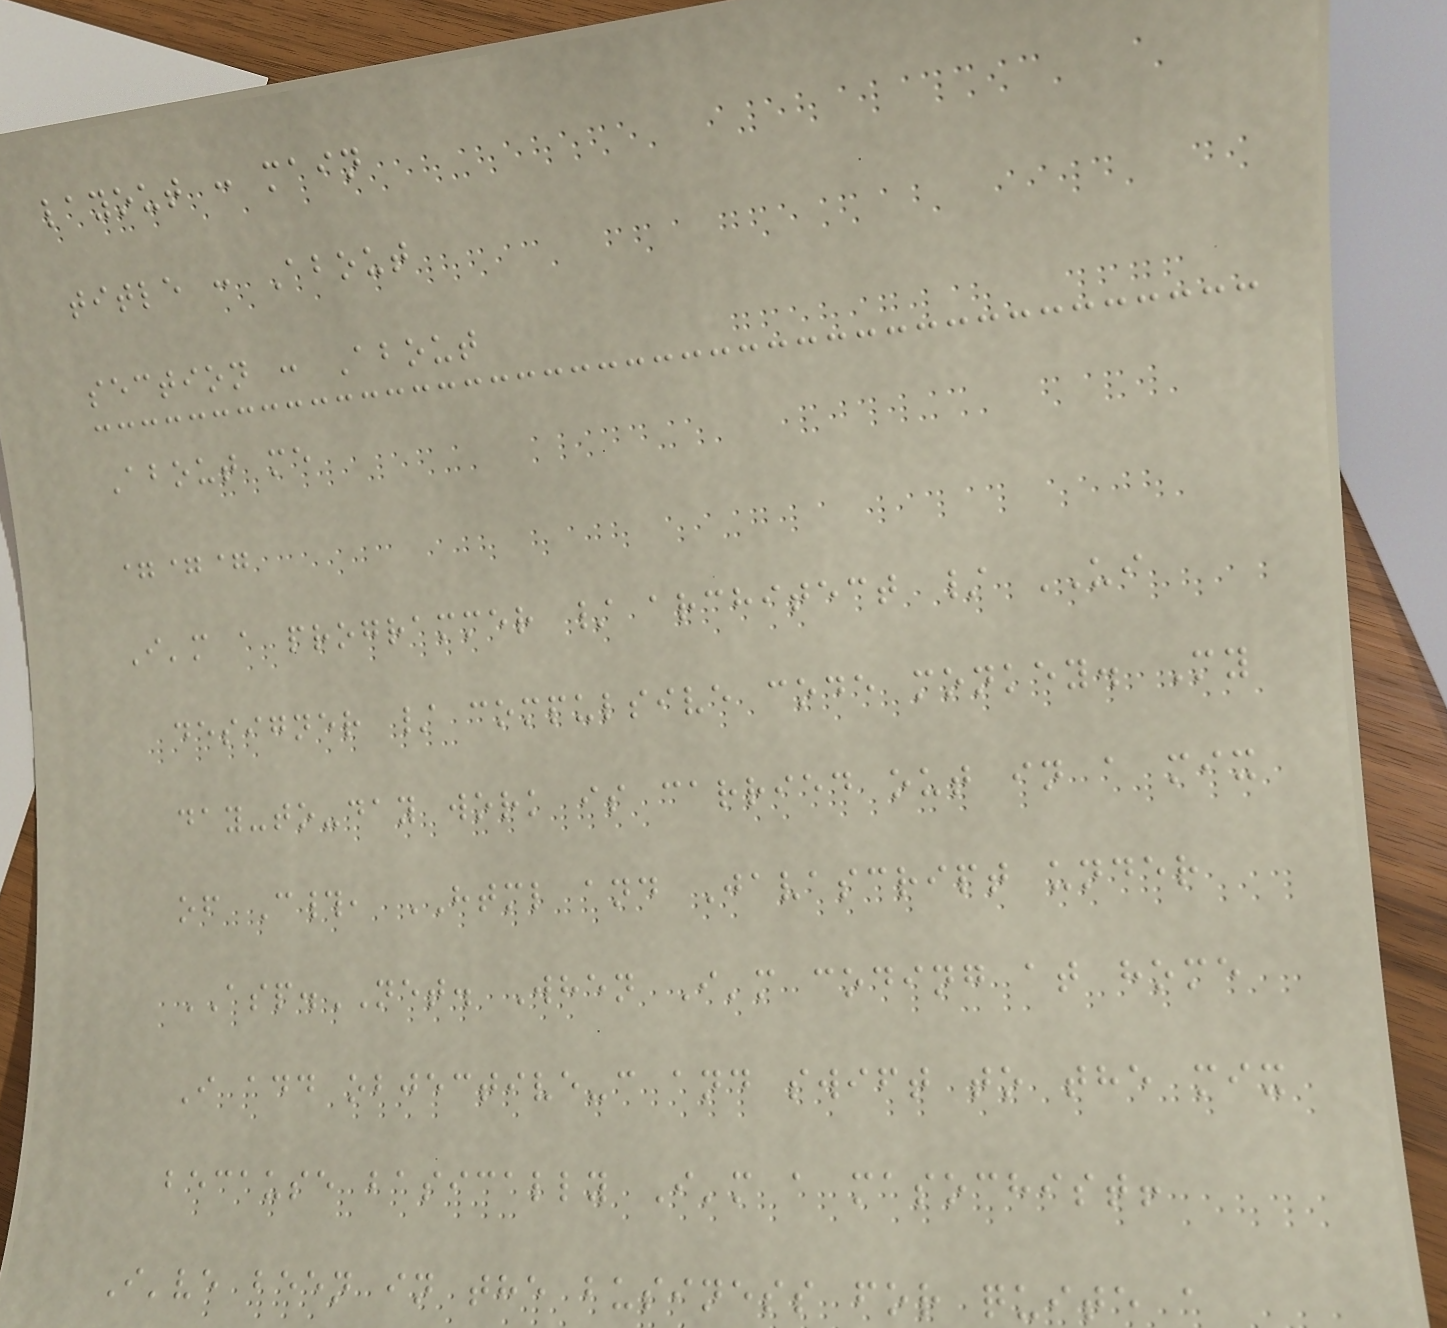layout : main
title : About
section : About
About me
===
I'm a programmer / architect / UI
designer / compulsive code monkey. My
day-to-day work is carried out in a mix
of C#, HTML and Javascript under
ASP.NET. When I'm coding at home
I add objective-c and swift to the mix
because basically I'm a masochist!
I've been in the business for quite a
